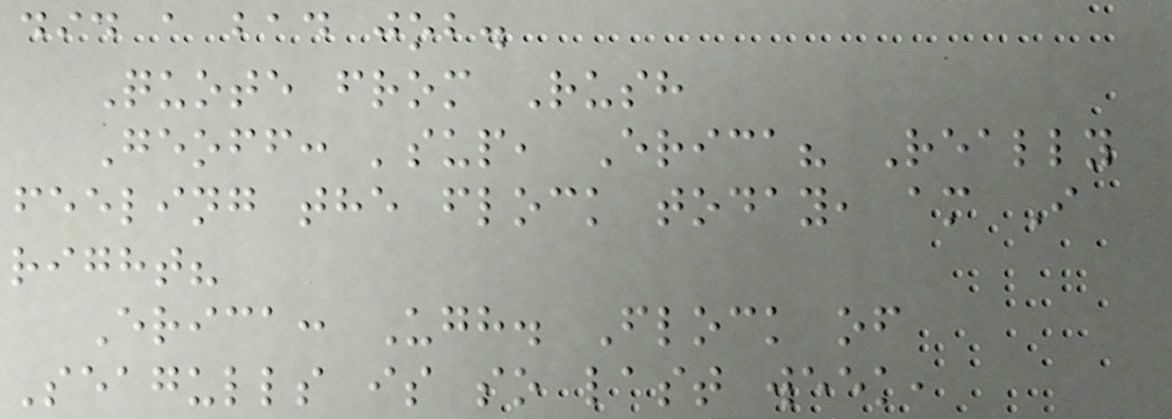did a bad job.
Quote from Rush
Geoff: 'sup, Erica? Really
feeling the flock today, am I
right?
Erica: Ugh. Flock of
Seagulls is so last week,
